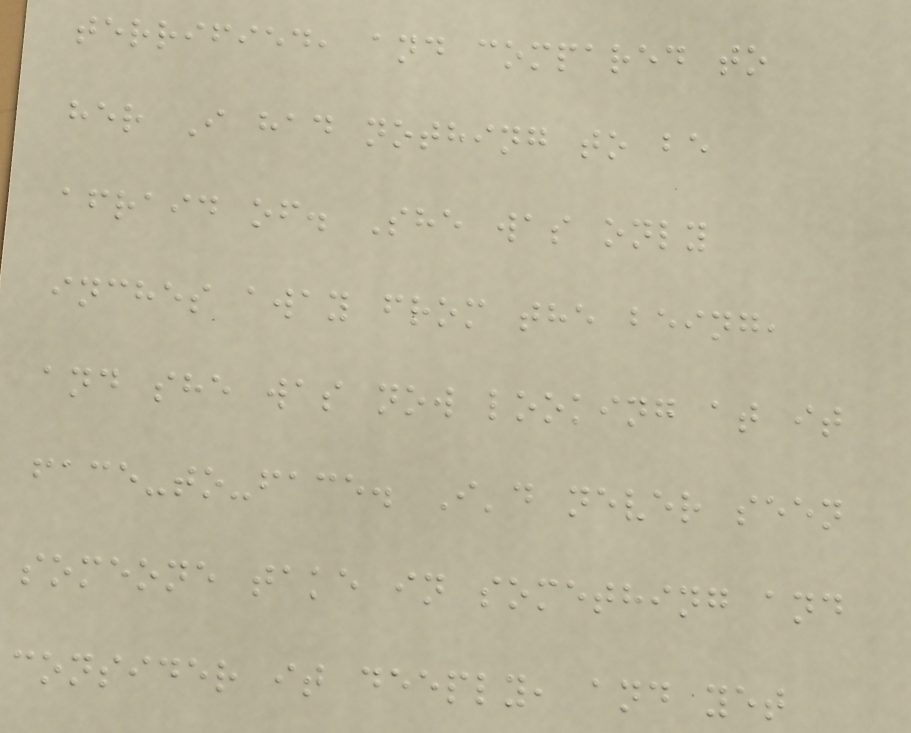terrified, and compared to
her I had nothing to be
afraid of. She was only
inches away from the being,
and she was now looking at it
face-to-face. I'd never seen
someone take in something and
consider it deeply, and yet
